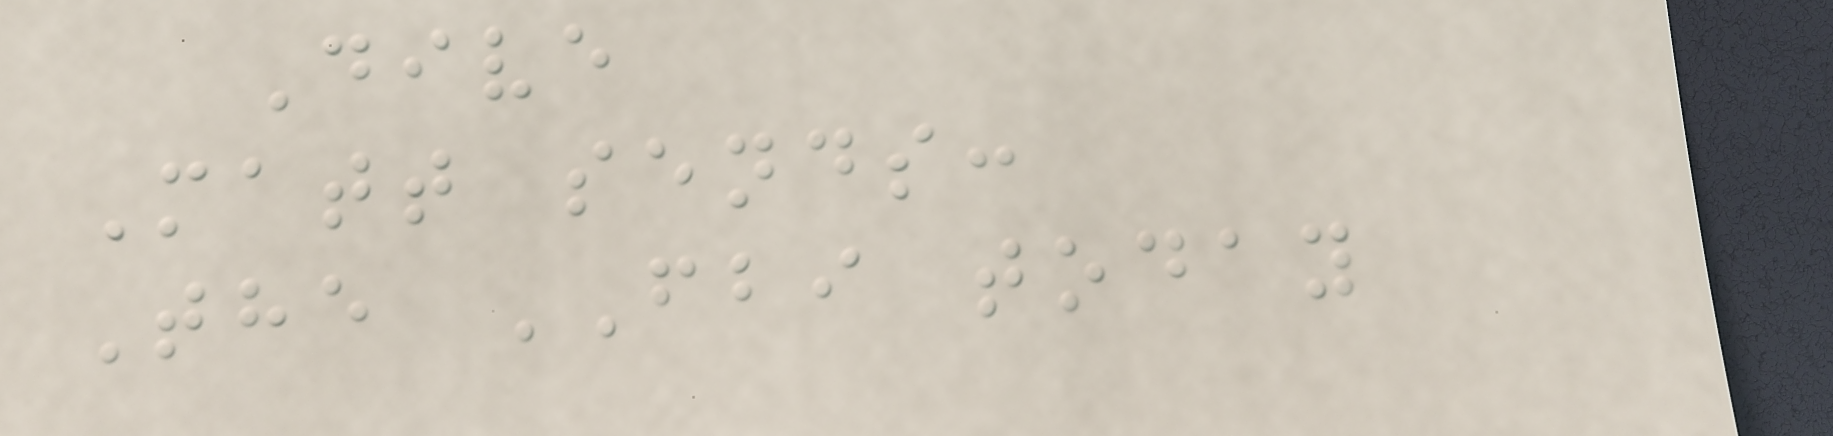Dive
Matt sends:
The FBI today
